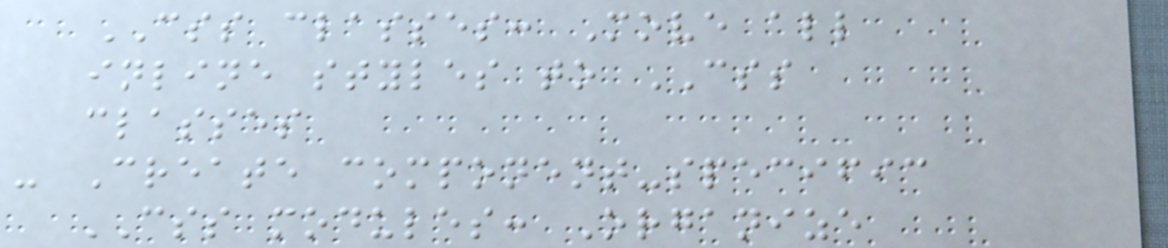CSS classes: Move all
inline styles to CSS
classes
- Create component-specific
CSS modules: Organize
